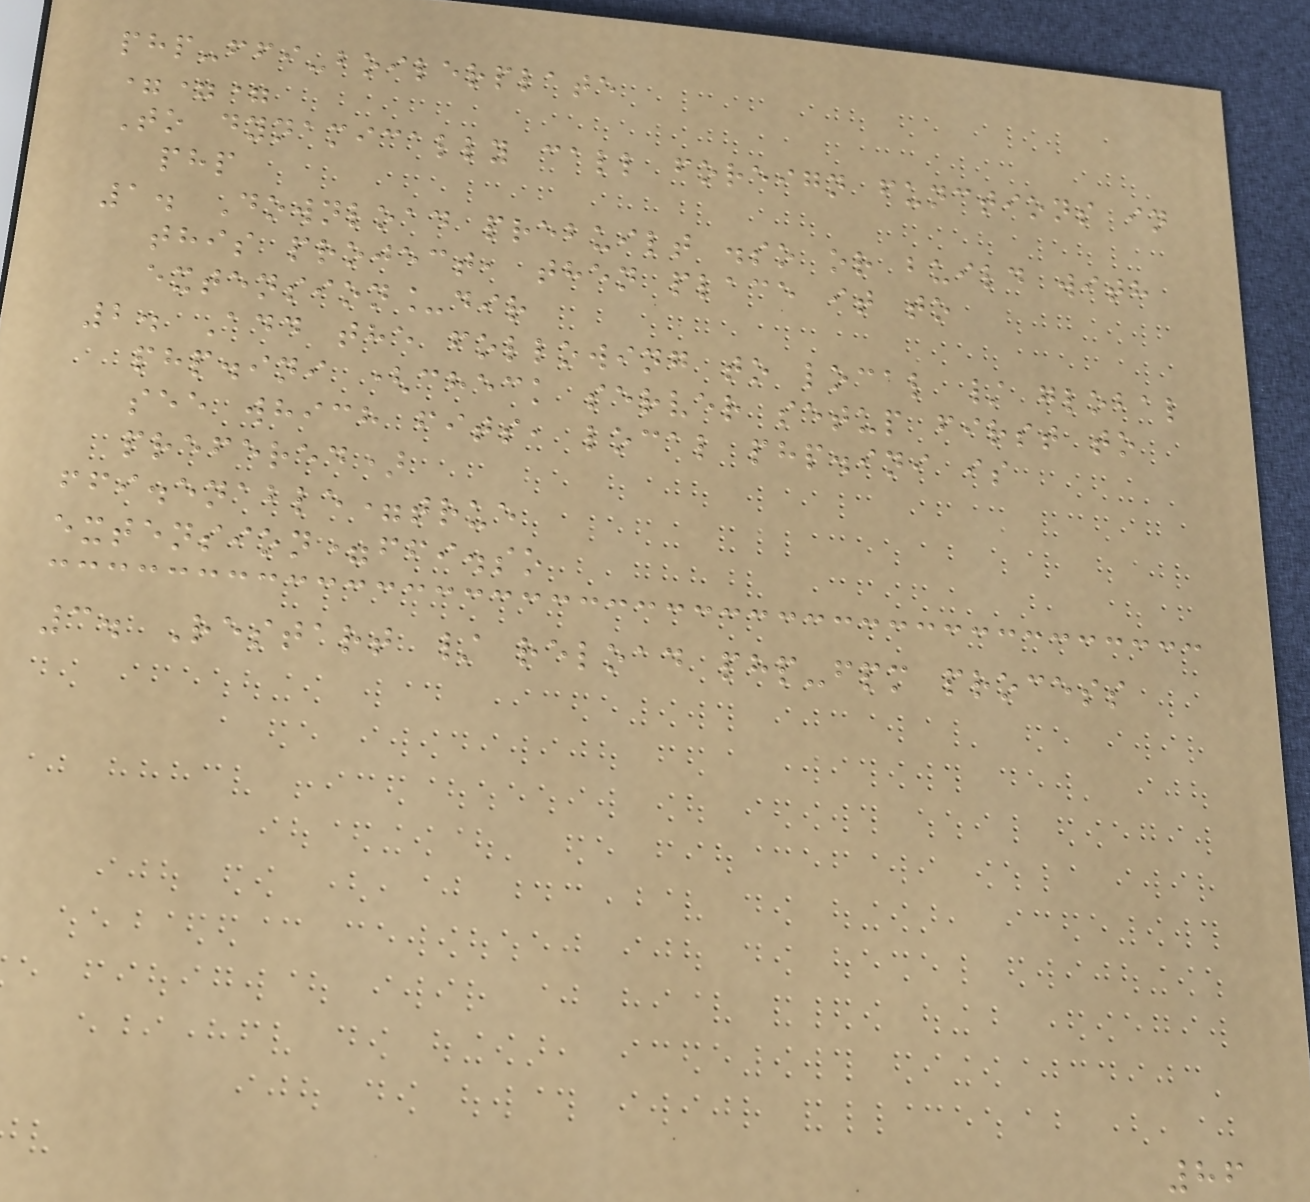php-ffi-boilerplate
===
To dynamically call foreign functions in
php
1. Download prebuilt .so or build with
this project, then place it to
extension_dir
2. Add the following to local / global
php.ini (check server setup first to
see which fits, local php.ini is
prefered)
ffi.enable=true
extension=ffi.so
3. Restart / reload php-fpm process
86
